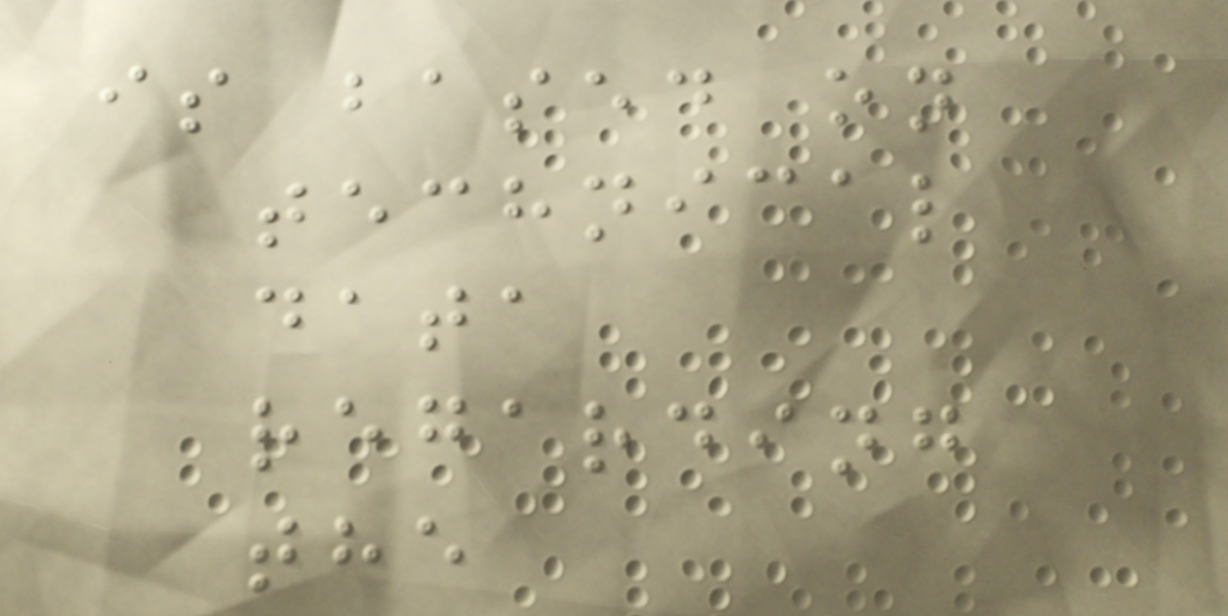is based on
technical
data
regarding
the
